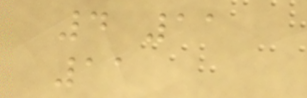4 11
11
